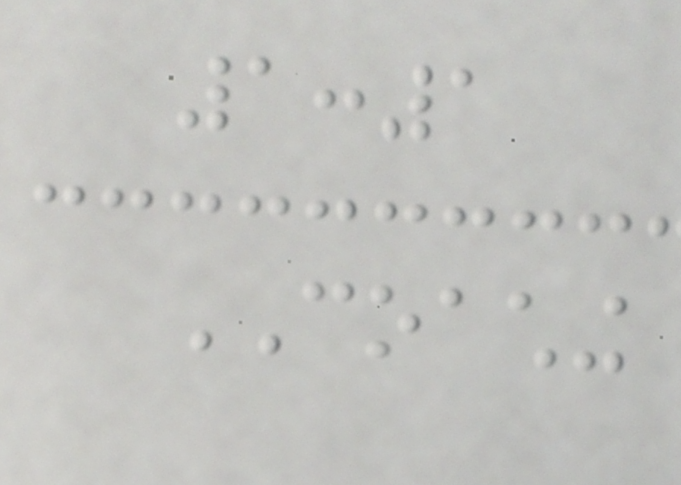1:1
COACHING
